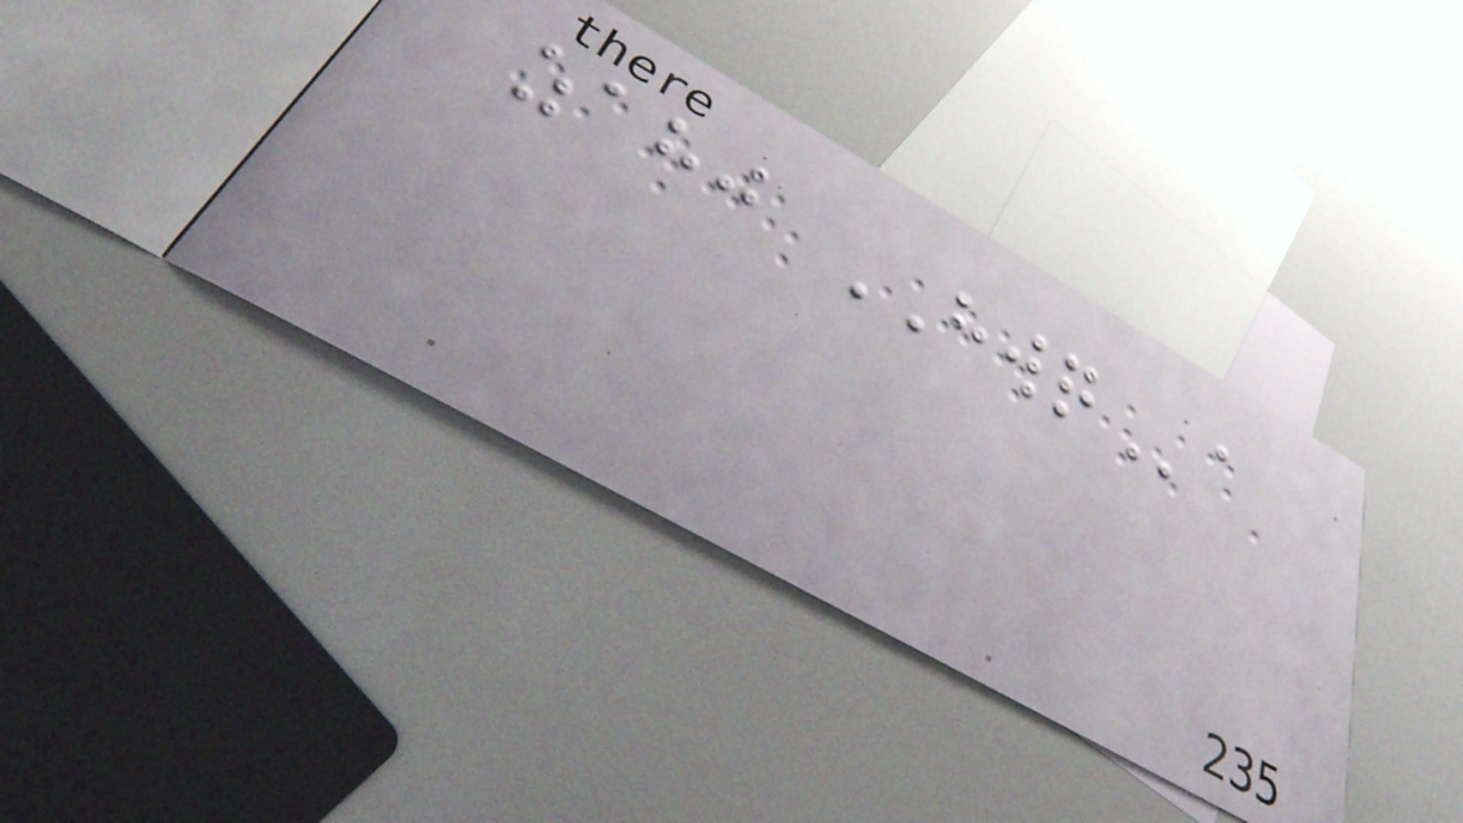zahj HWQa
